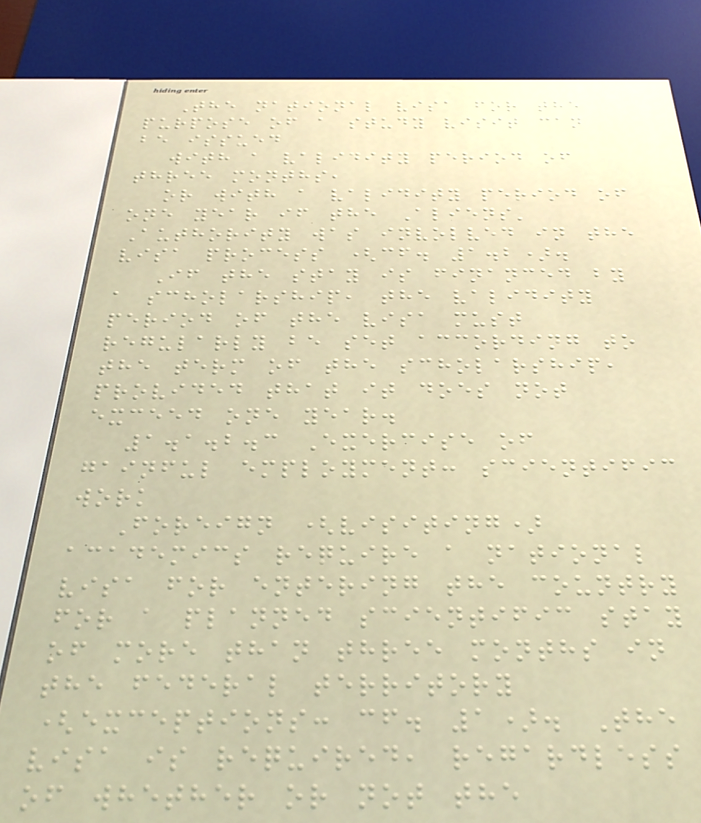The national visa for the
purpose of a study visit can
be issued
with a validity period of
three months,
or with a validity period of
one year if the Aliens'
Authority was involved in the
visa process (cf. 1.2).
If the stay is financed by
a scholarship, the validity
period of the visa must
regularly be set according to
the term of the scholarship,
provided that it does not
exceed one year.
1.1.2.3 Exercise of
gainful employment: scientific
work
Foreign (visiting)
academics require a national
visa for entering the country
for a planned scientific stay
of more than three months in
the federal territory
(exceptions: cf. 1). The
visa is required, regardless
of whether or not the
